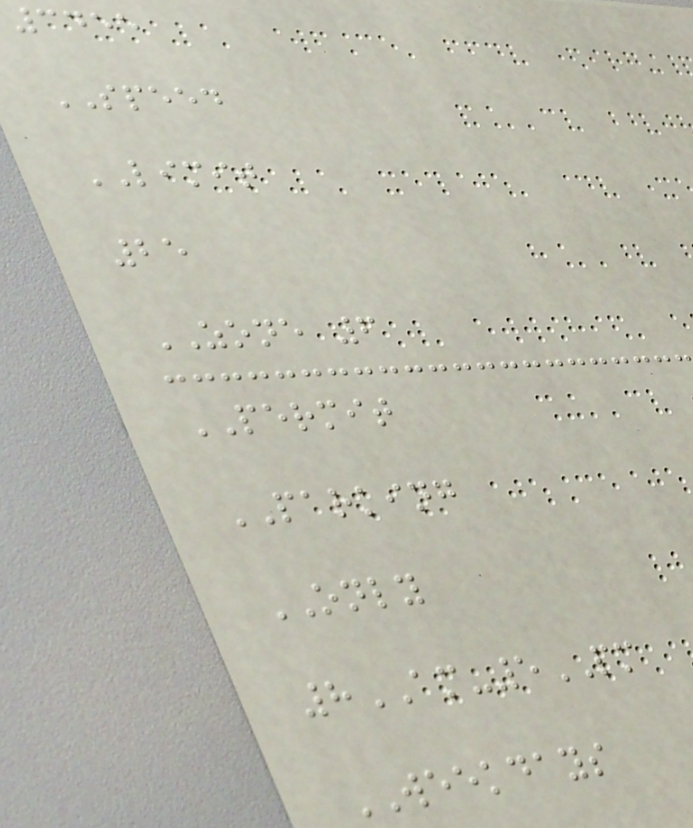3455
SPEED
LIMIT
25
ZONE 6
PERMIT
PARKING
ONLY
8AM-5PM
WEEKDAYS
